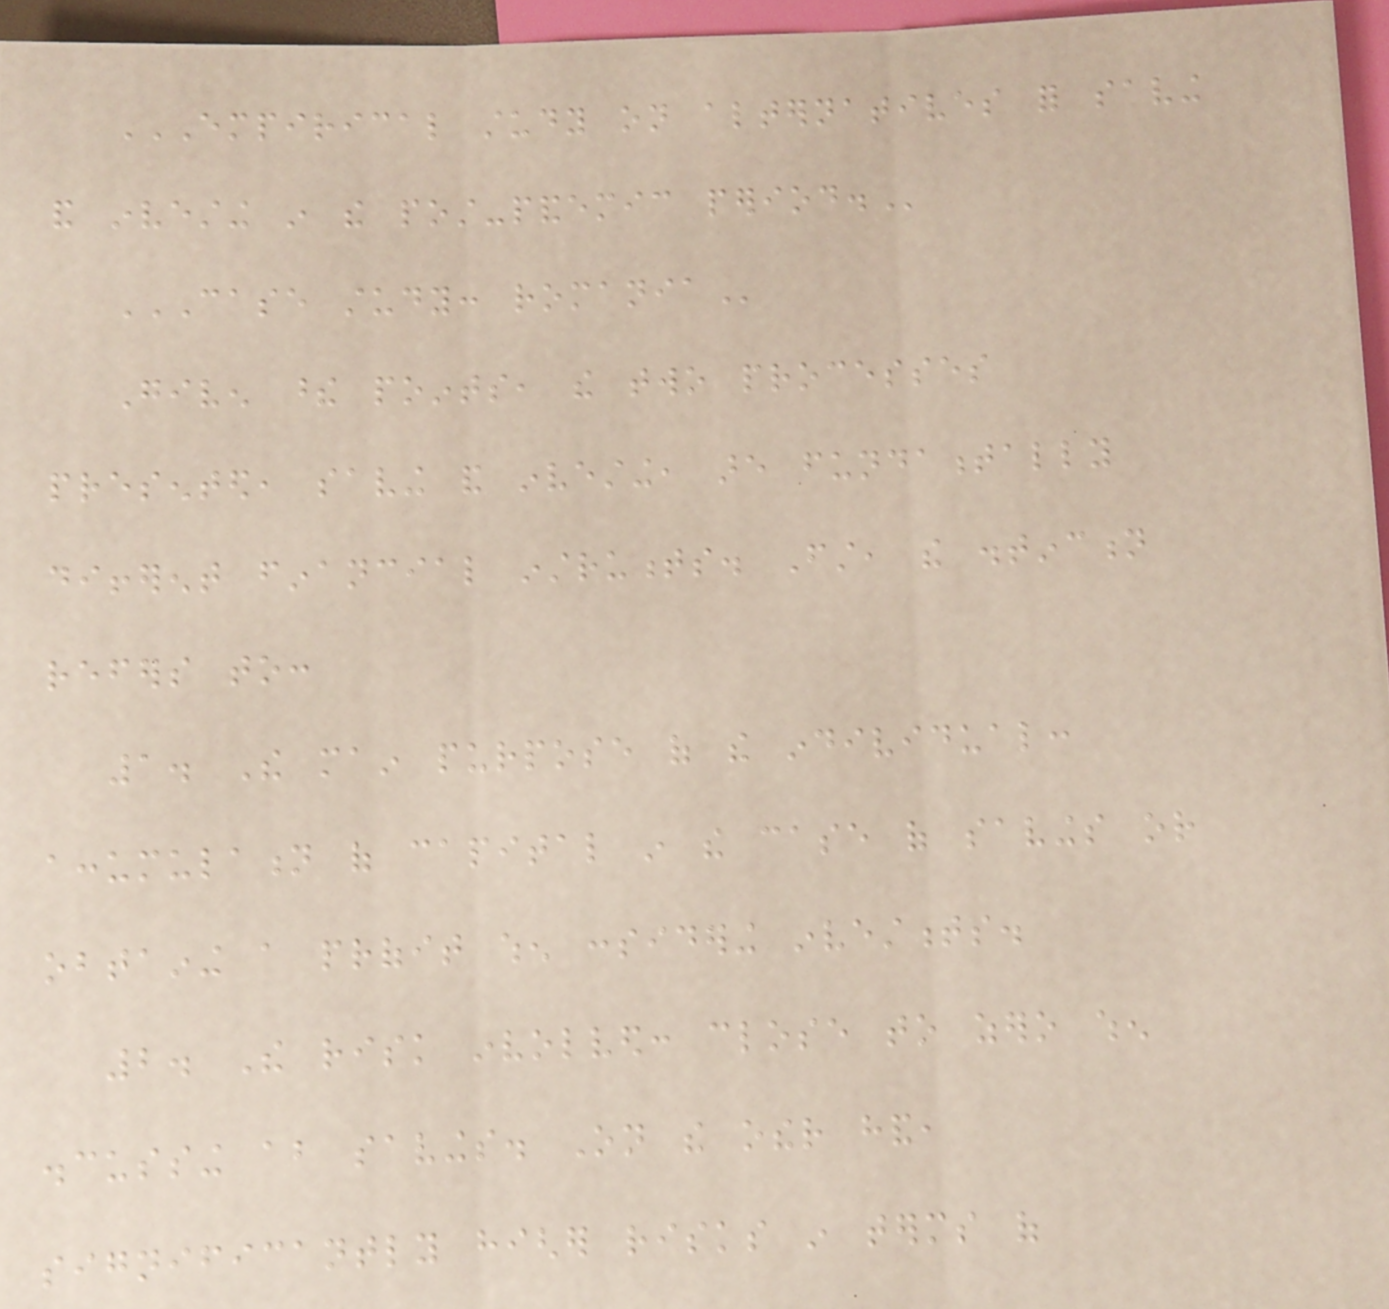EMPIRICAL STUDY ON ALTERNATIVES FOR SAVING
AND INVESTING IN THE POST-PANDEMIC PERIOD.
CASE STUDY: ROMANIA
Given these points, the two processes
presented, saving and investing, are fundamentally
different financial instruments. First, the distinction
refers to:
1. The main purpose of the individual:
accumulation of capital in the case of savings or
obtaining a profit when considering investments.
2. The risk involved: close to zero when
discussing about savings. On the other hand,
significantly higher risks in terms of
